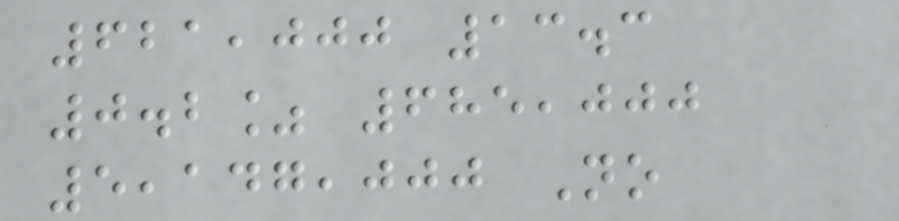621,000 13.3
0.2% 685,000
5,147,000 No
